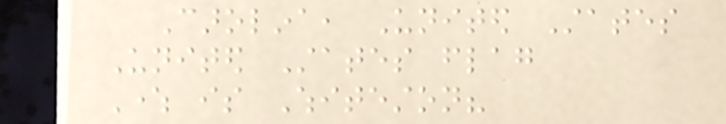Carolina, United States
United States flag
Where is Whiteston?
